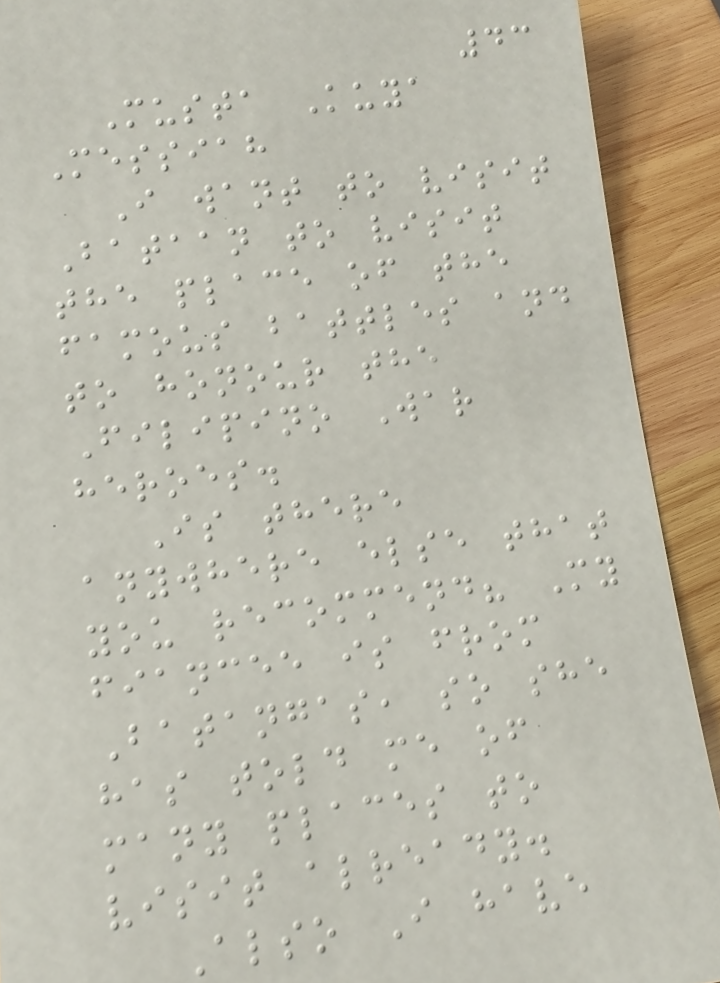43
Musta Kuya
Messiah
I want to visit
Bataan to visit
the place of the
famous battles and
to honour the
Filipino War
heroes.
Is there
anywhere else that
you recommend? My
fiancee is from
Batangas, so she
has told me of
many places to
visit already.
Also I have
